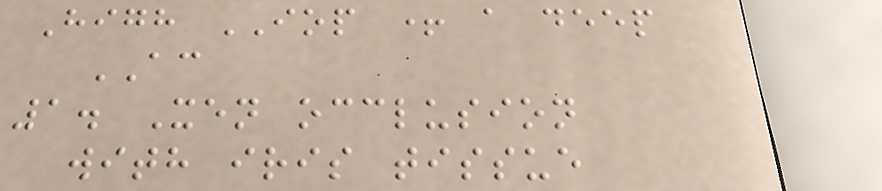High IOP + a deep
AC
1. Xen occlusion
with iris tissue
